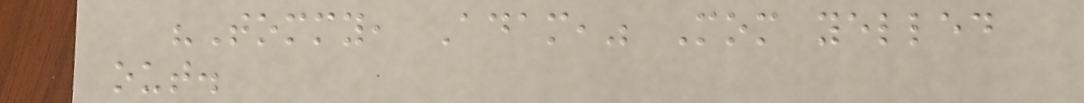"Tommy, Adam," Mom yelled
out.
